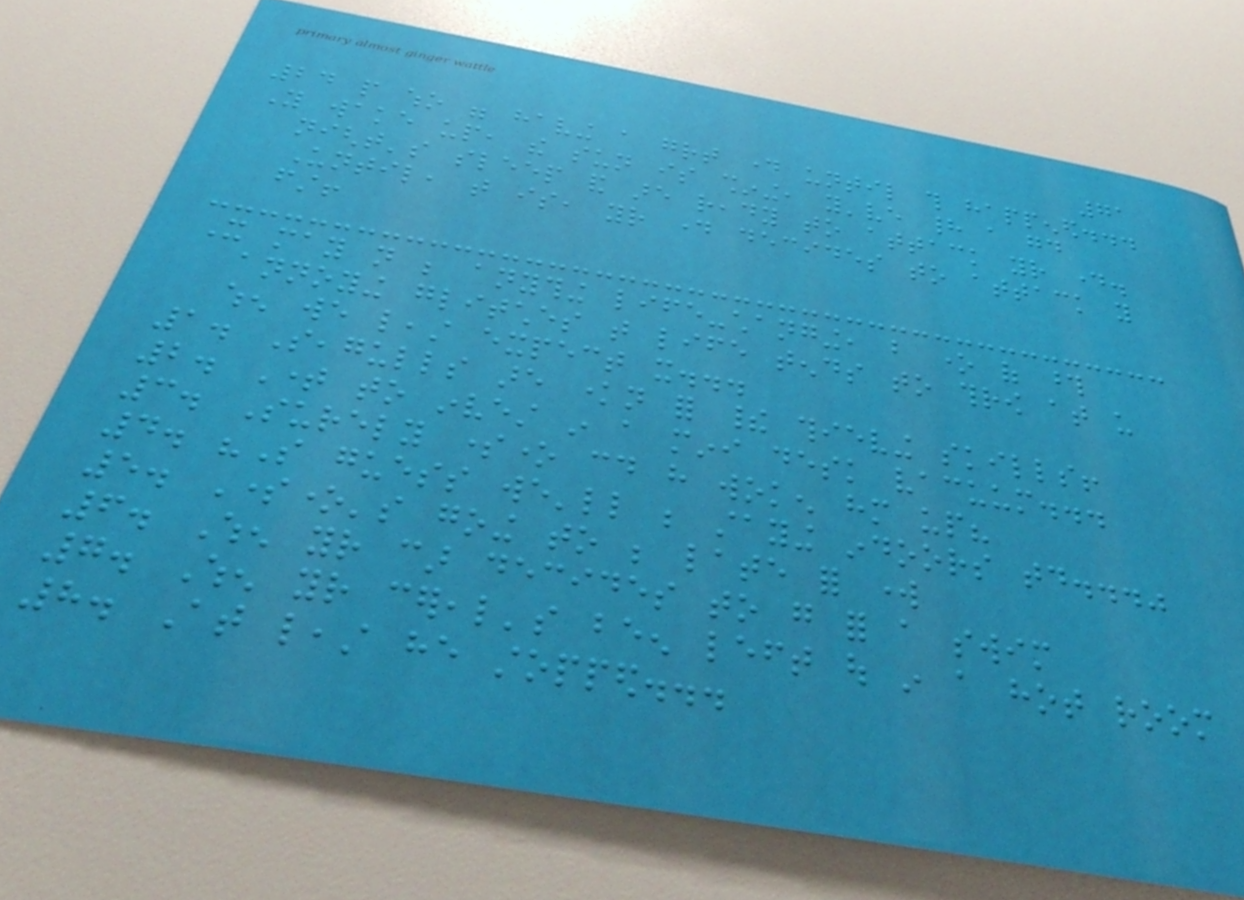71
24 people who were having a great day until this happened...
You wake up, the sun is shining, you've had a good
night's sleep and are ready to attack your day.
Until, that is, your day decides to attack you
first!
It may not be anything life-changing, but one of those
annoying glitches that life tends to throw at us
when we least expect it...
1. Seagulls are known for their thieving skills!
2. Time to invest in a mini desk vacuum...
3. Surely someone could have woken him up?
4. "So guess we'll be staying indoors today..."
5. Someone's going to be late for work
6. When your car decides to go for a swim
7. When your cereal's been left out in a hot room
8. At least he stopped...
